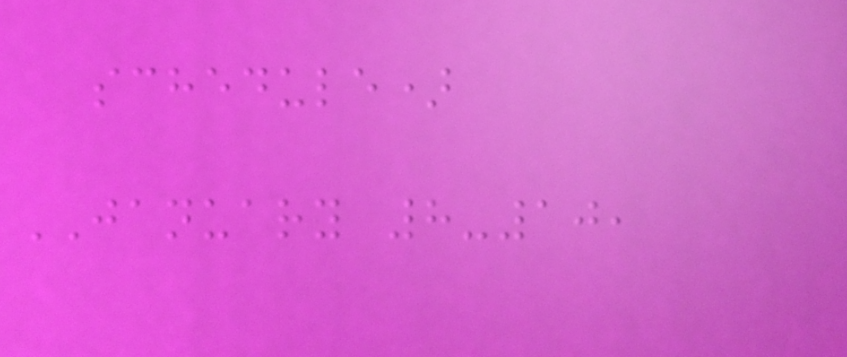schedule)
JANUARY 8-10,
